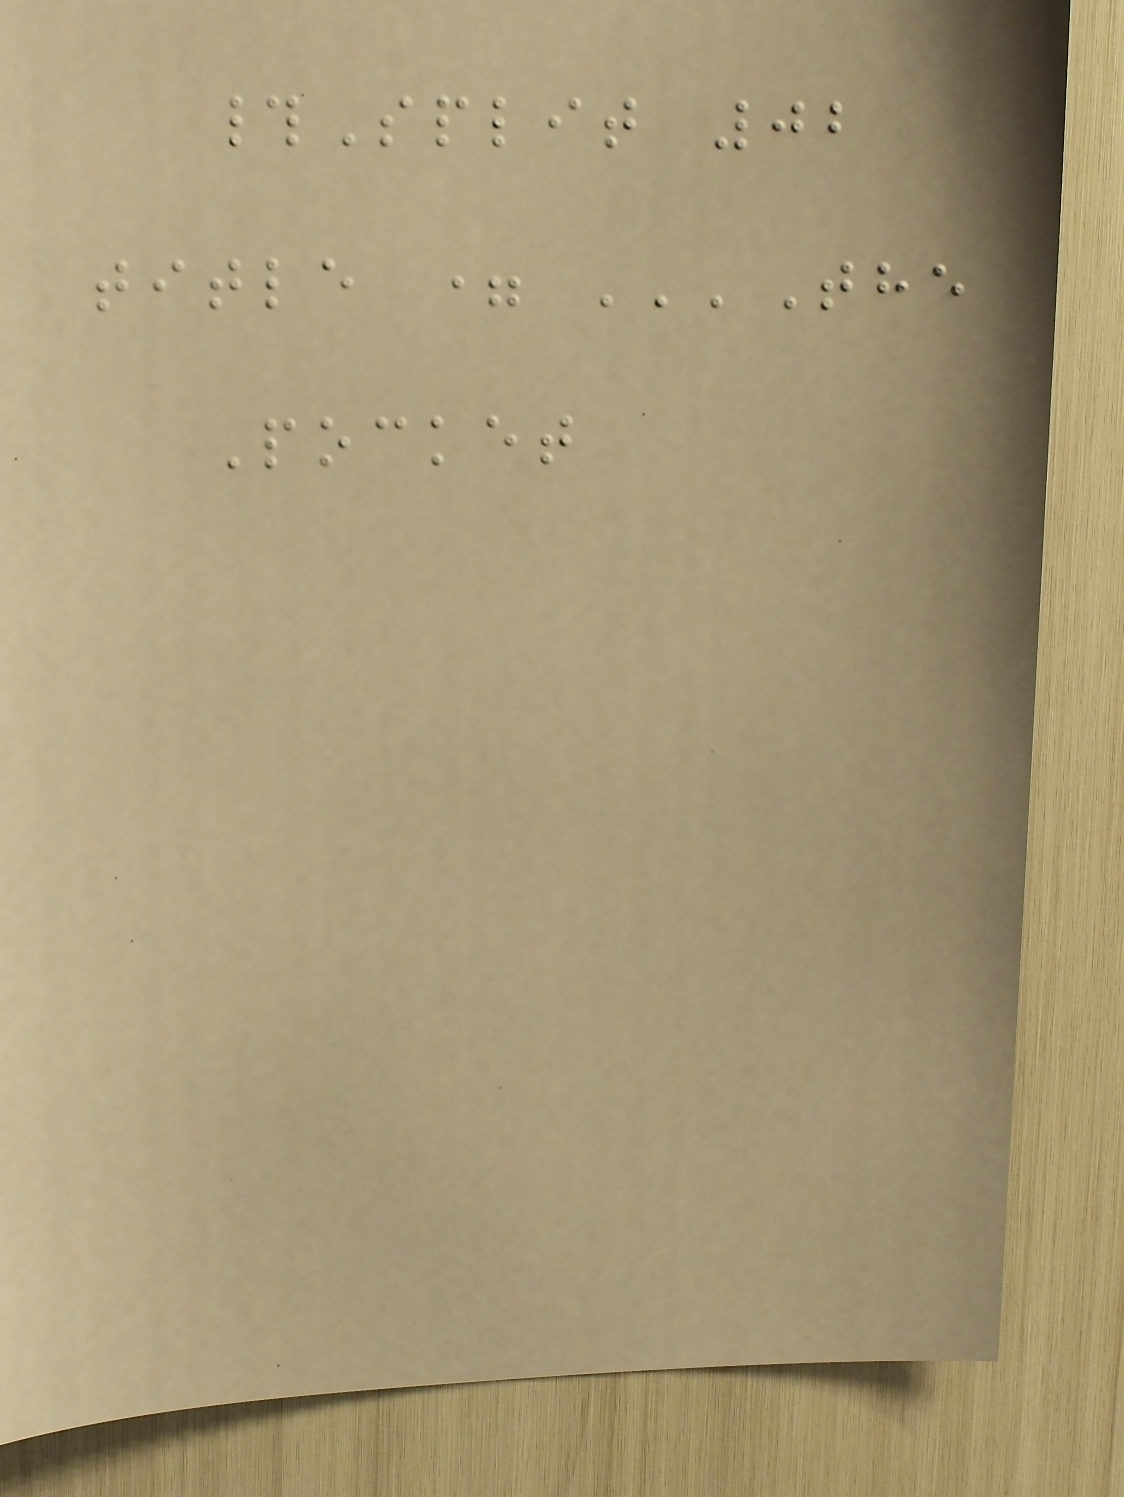#Split 02
title = '''The
Pocket
